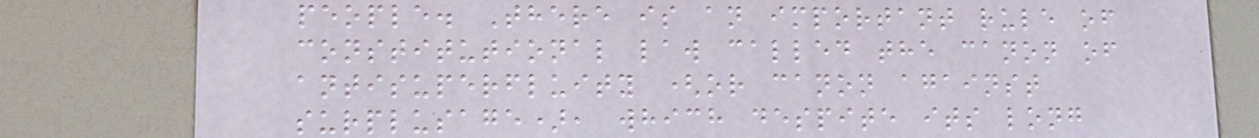people. There is an important rule of
constitutional law called the canon of
antisuperfluity (or canon against
surplusage), which despite its long
